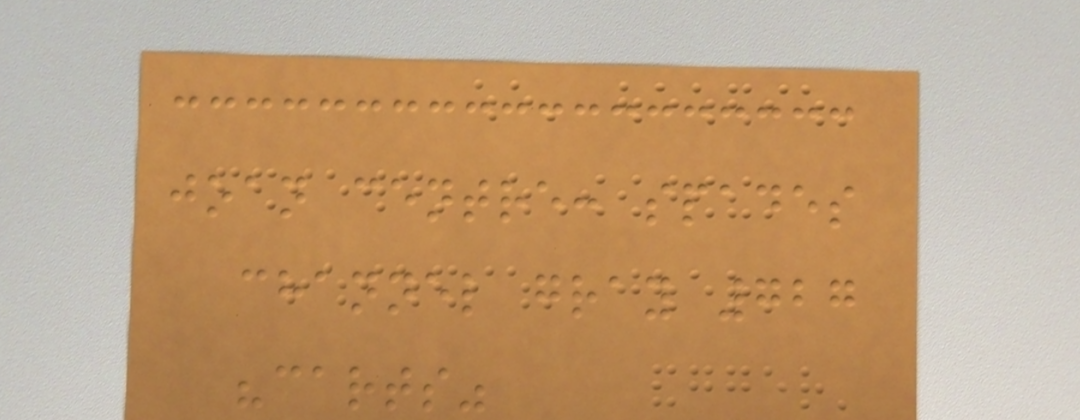joan centre: spades
channel gray 727
"carts"
